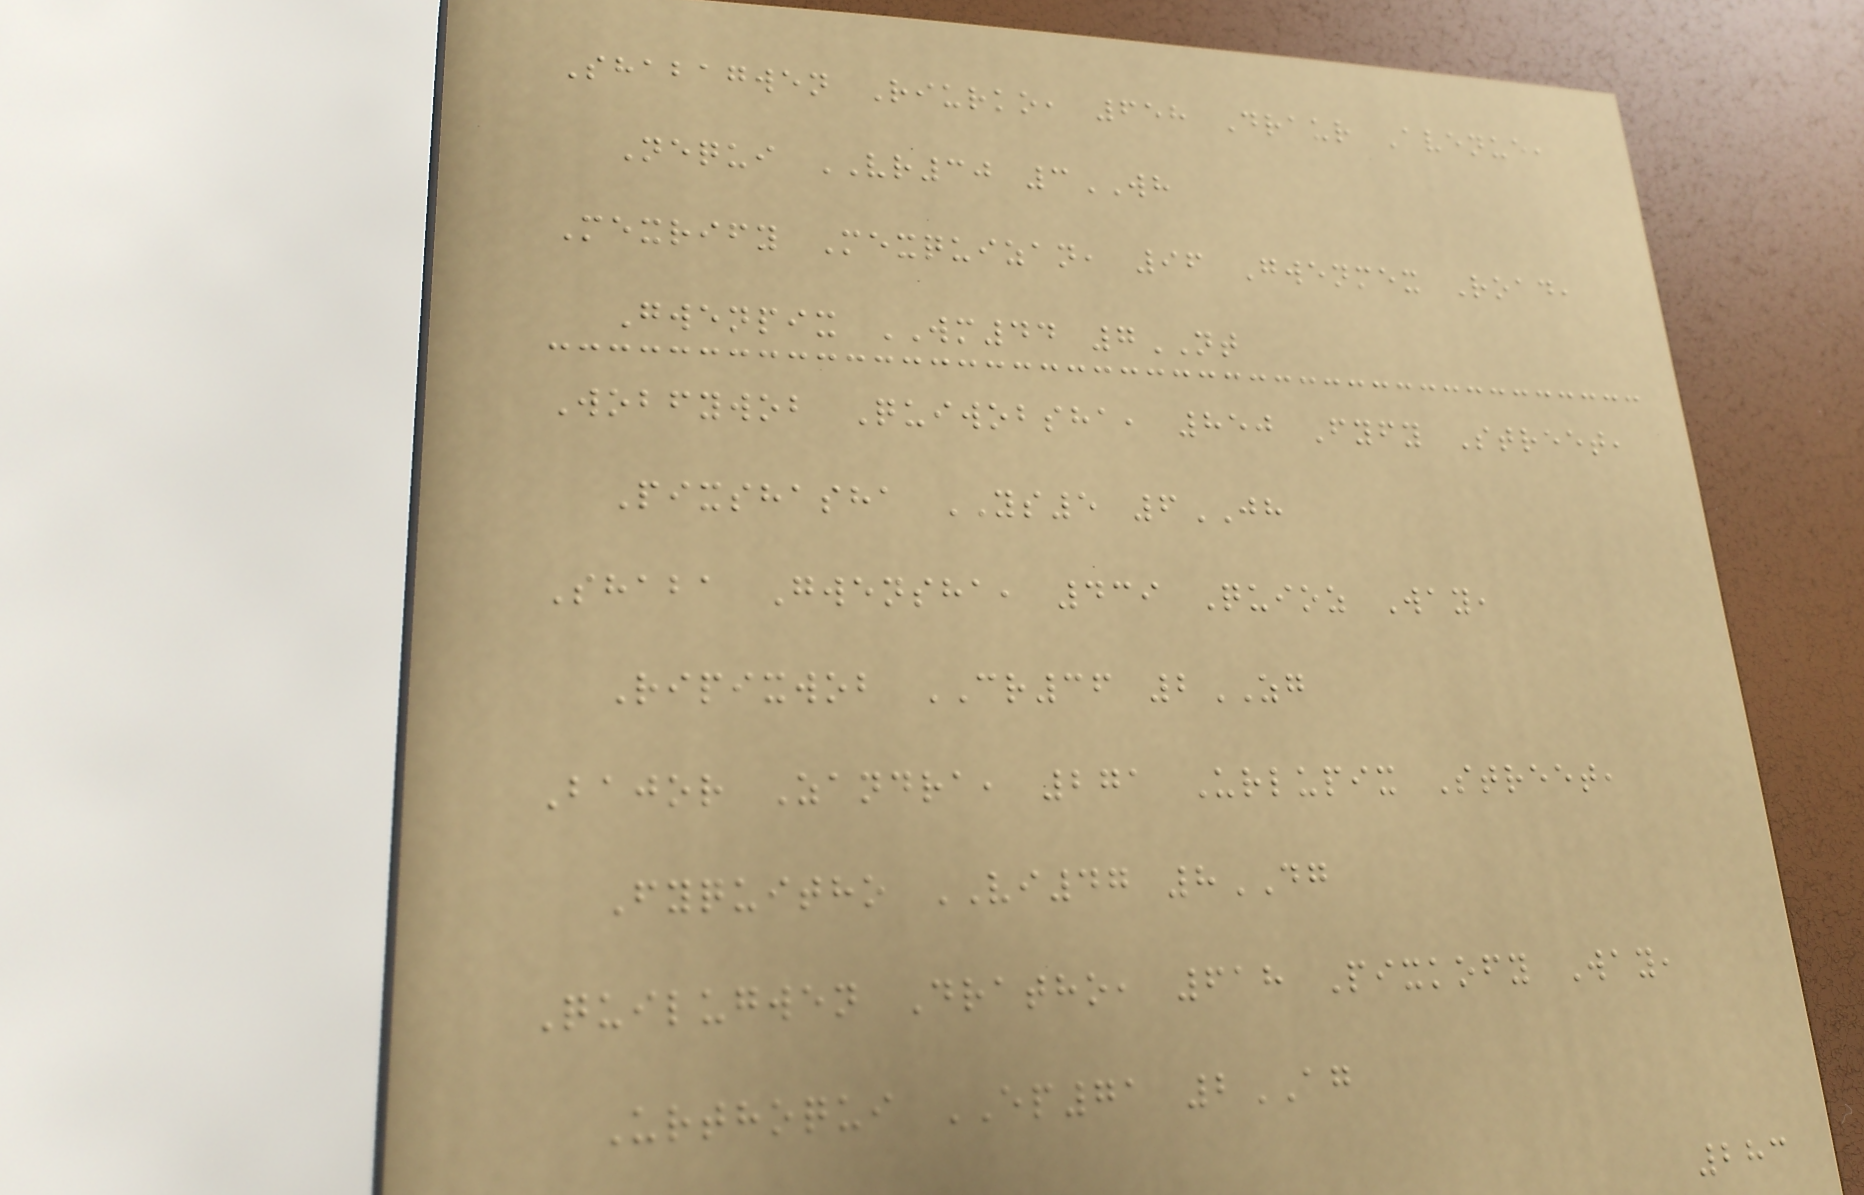Shabagwen Riurko, 658 Draur Avenue,
Nequi VR30 3WH
Mexrify Mexquizan, 96 Gwenmex Road,
Gwenpix WM44 7NT
Wobfywob Quiwobsha, 850 Fyfy Street,
Pixshasha YS5 6JH
Shaba Gwensha, 439 Quioz Way,
Ripixwob CR36 2ZG
Bajor Zandra, 271 Urlupix Street,
Fyquitho VI47 8DG
Quilugwen Dratho, 618 Pixkofy Way,
Urthoqui EP71 2AG
283
